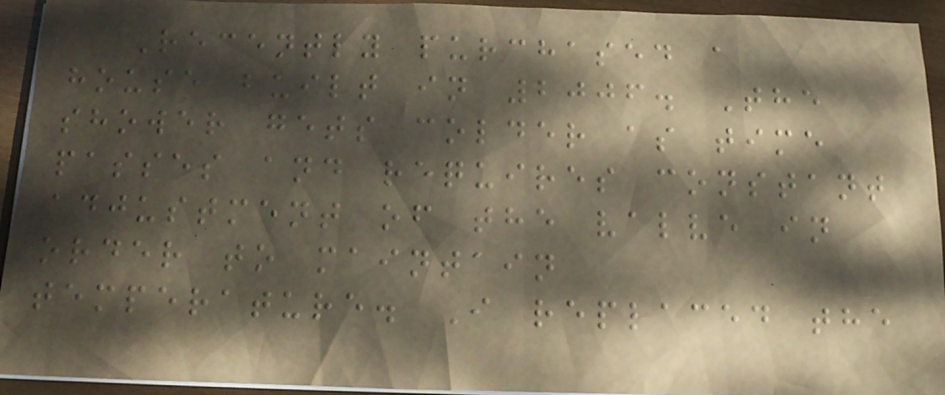Recently purchased a
house built in 2006. The
shower gets colder as time
passes and requires constant
adjustment of the valve in
order to maintain
temperature. I replaced the
